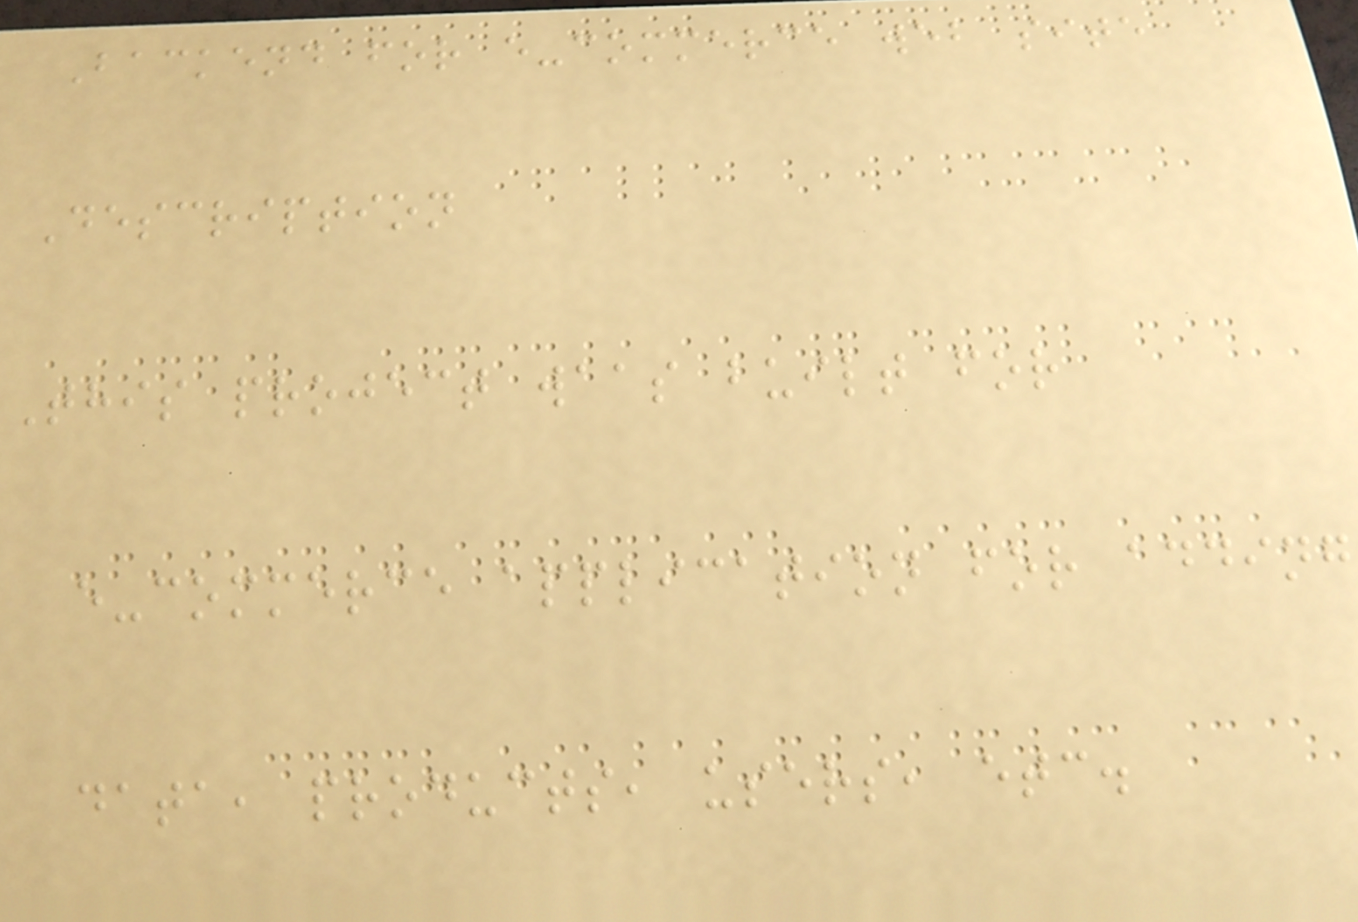Backend for e-commerce web site
Description
This project waas built for
e-commerce application for adding
data, products, users, etc.
